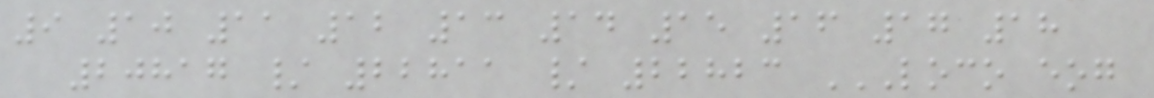9 10 11 12 13 14 15 16 17 18
20817 / 22811 / 22823 LOCO EOG
